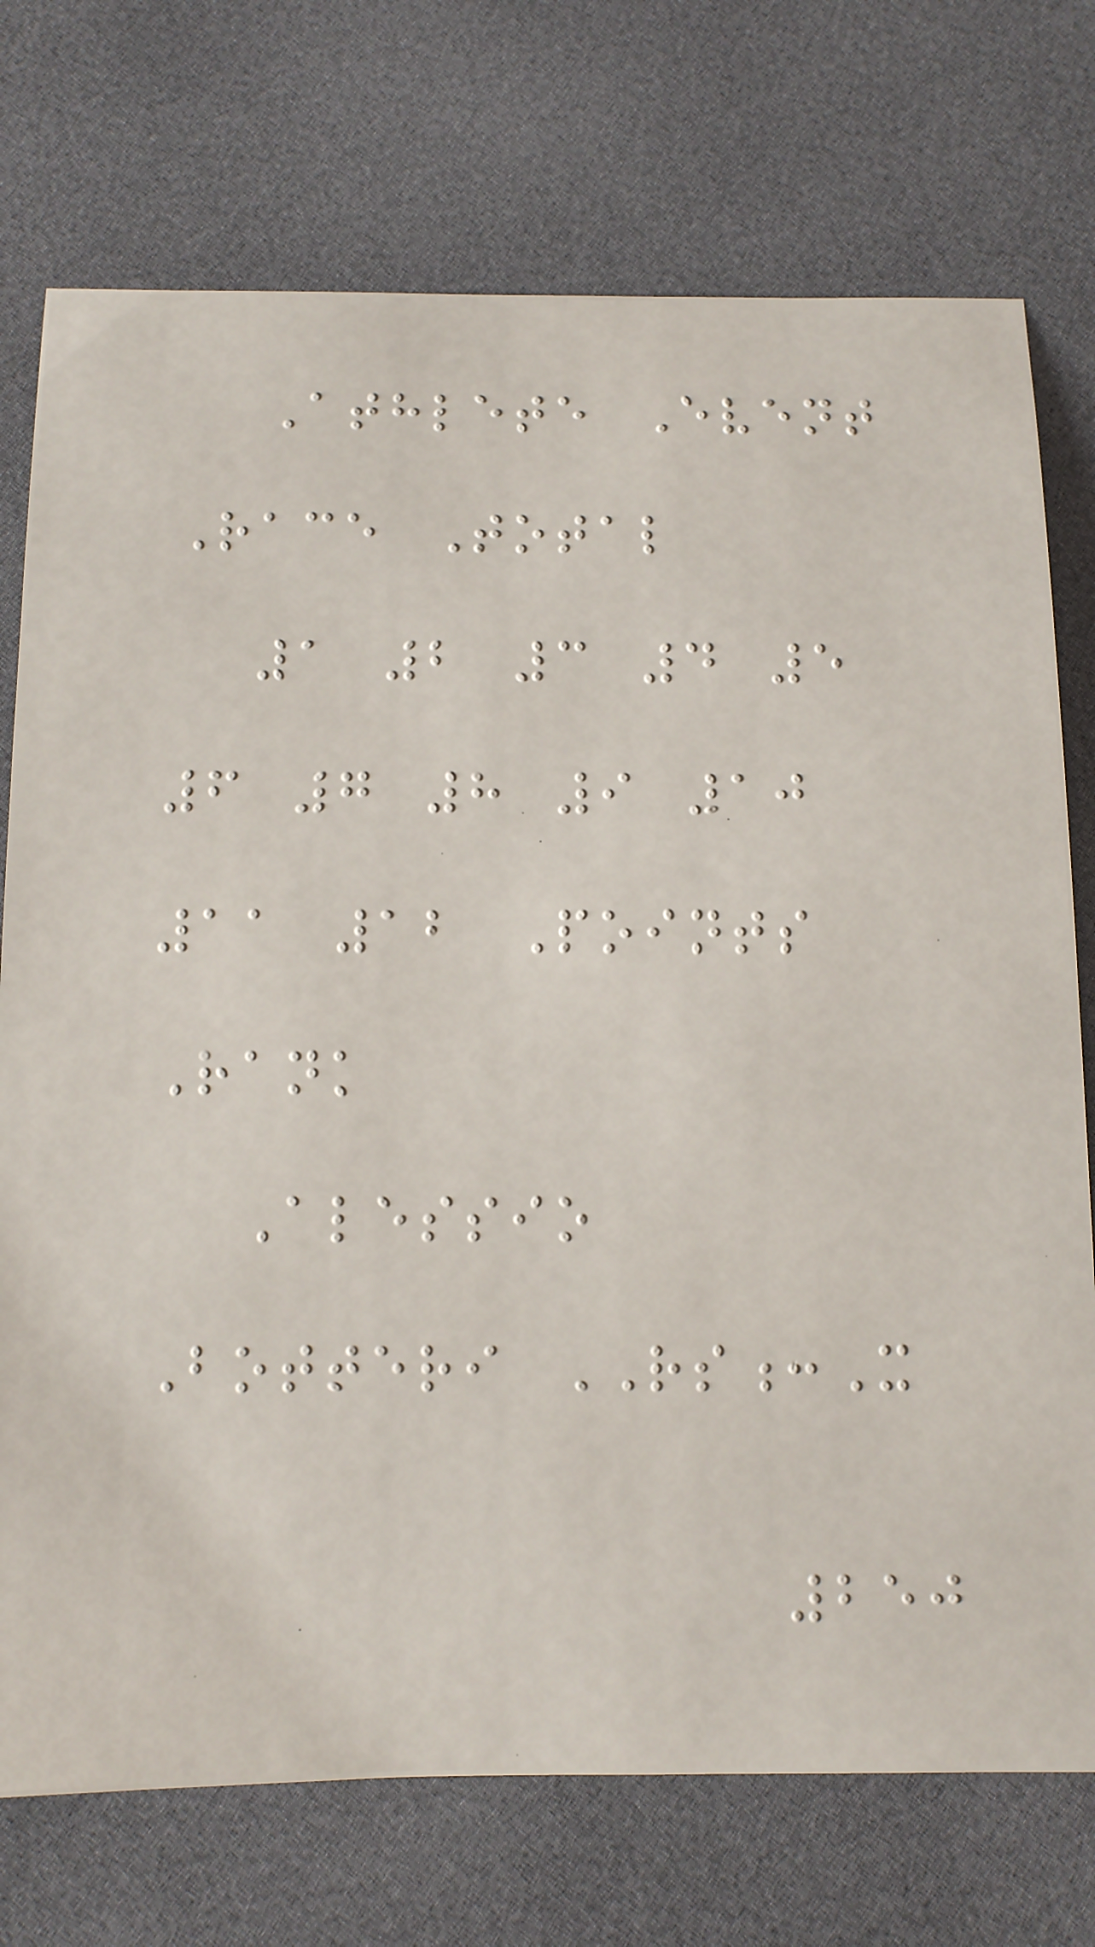Athlete Event
Race Total
1 2 3 4 5
6 7 8 9 10
11 12 Points
Rank
Alessio
Botteri RS:X
250
